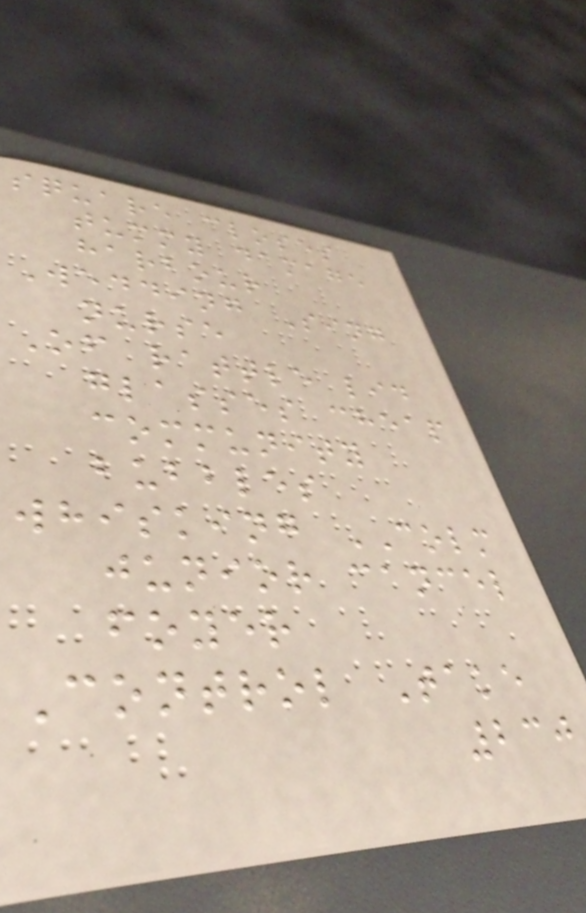square closes
tummy damage
harbour
Wedding Sing
nurse
Of rattle lid
glasses cheap
community
bubbles
whisking COLM
junior cancel
foyer
Control Take
230
